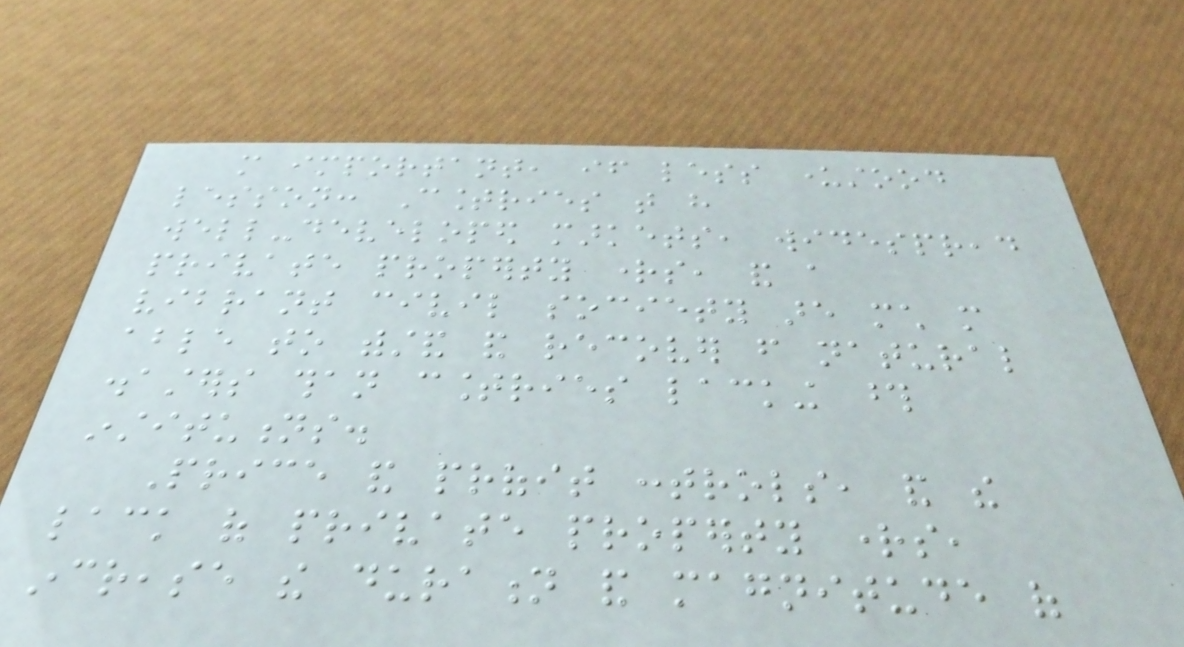more important, if less understood
lesson: Countries that have
well-developed markets, widespread
private property rights, and a
vibrant civil society are much more
able to withstand and recover from natural
disasters than countries lacking those
institutions.
Price and profit controls, and the
lack of private property rights,
increase the duration and magnitude of
